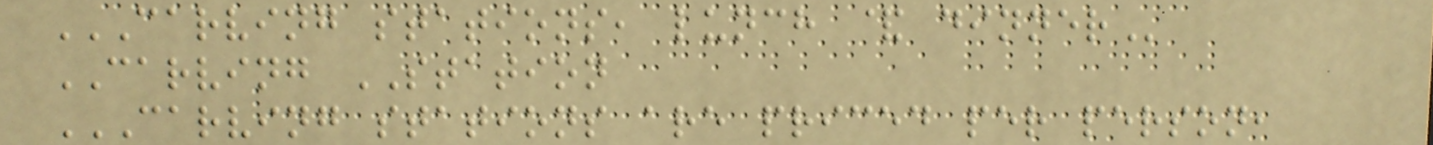CARVING STATIONS, LUNCH & DINNER
CARVING STATION
CARVING STATIONS ARE PRICED PER PERSON,
